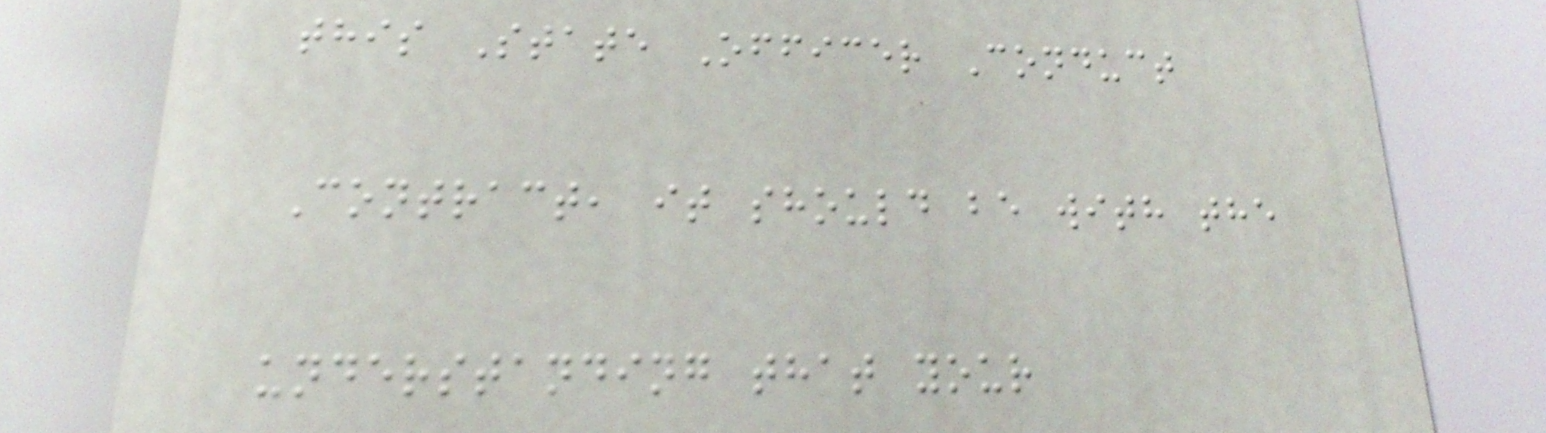this State Officer Conduct
Contract, it should be with the
understanding that your
